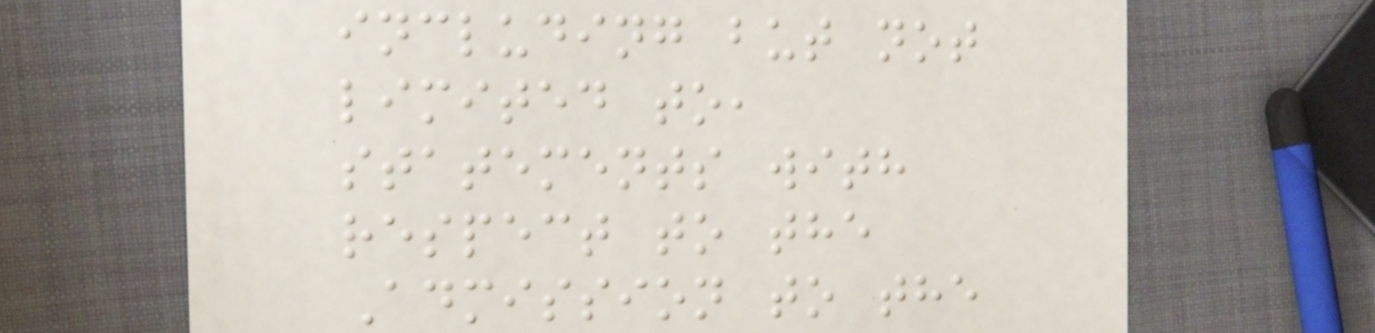including but not
limited to,
statements with
respect to the
Admission to the
